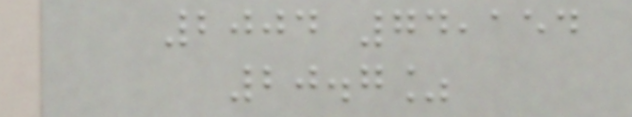2004 74,154
20.7%
